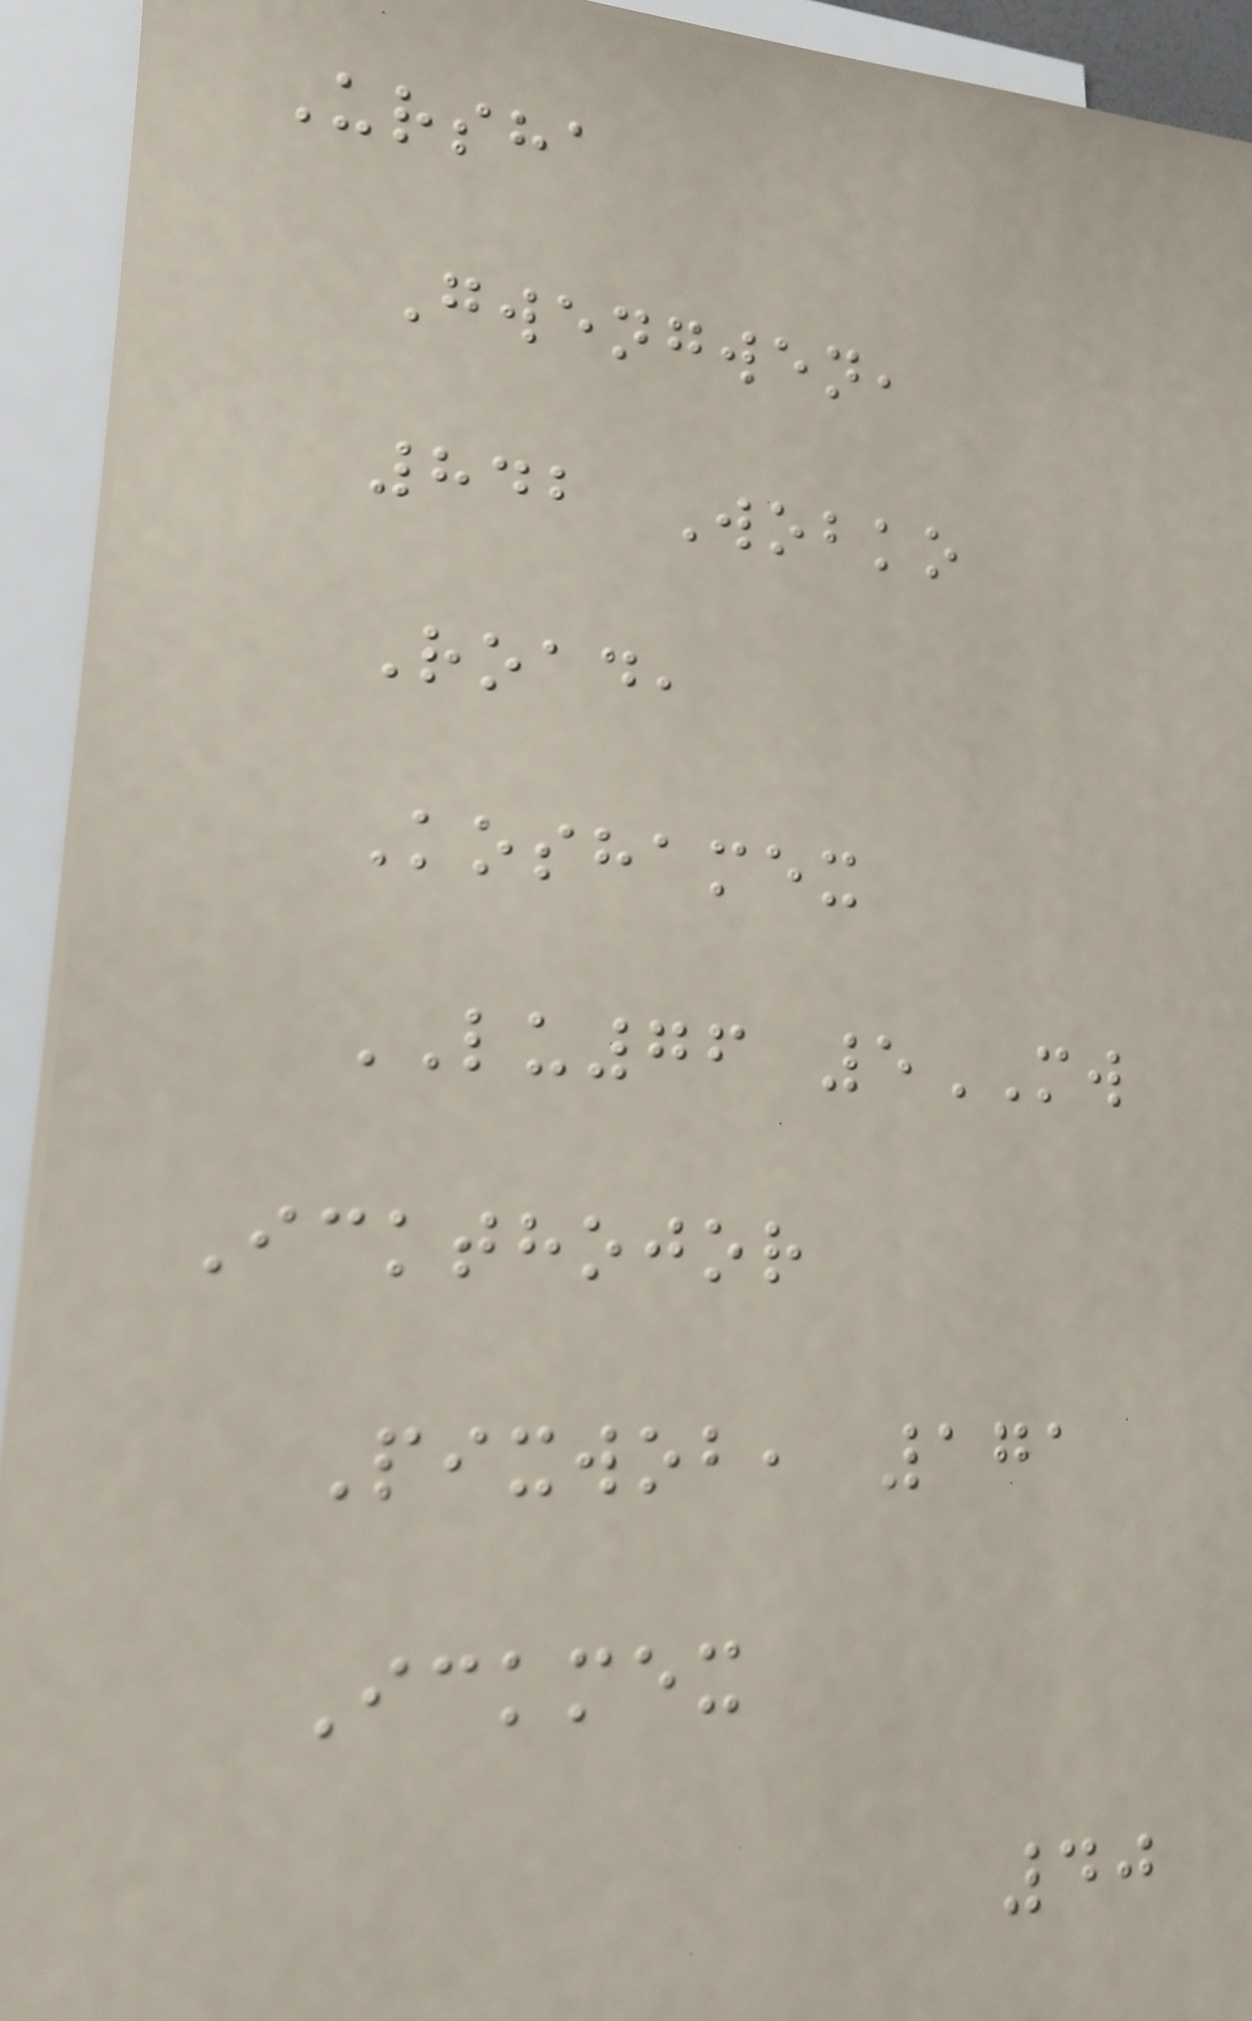Ursha
Gwengwen,
842 Wobko
Road,
Koshamex
LU76 5MW
Ickthojor
Pixwob, 171
Ickmex
40
